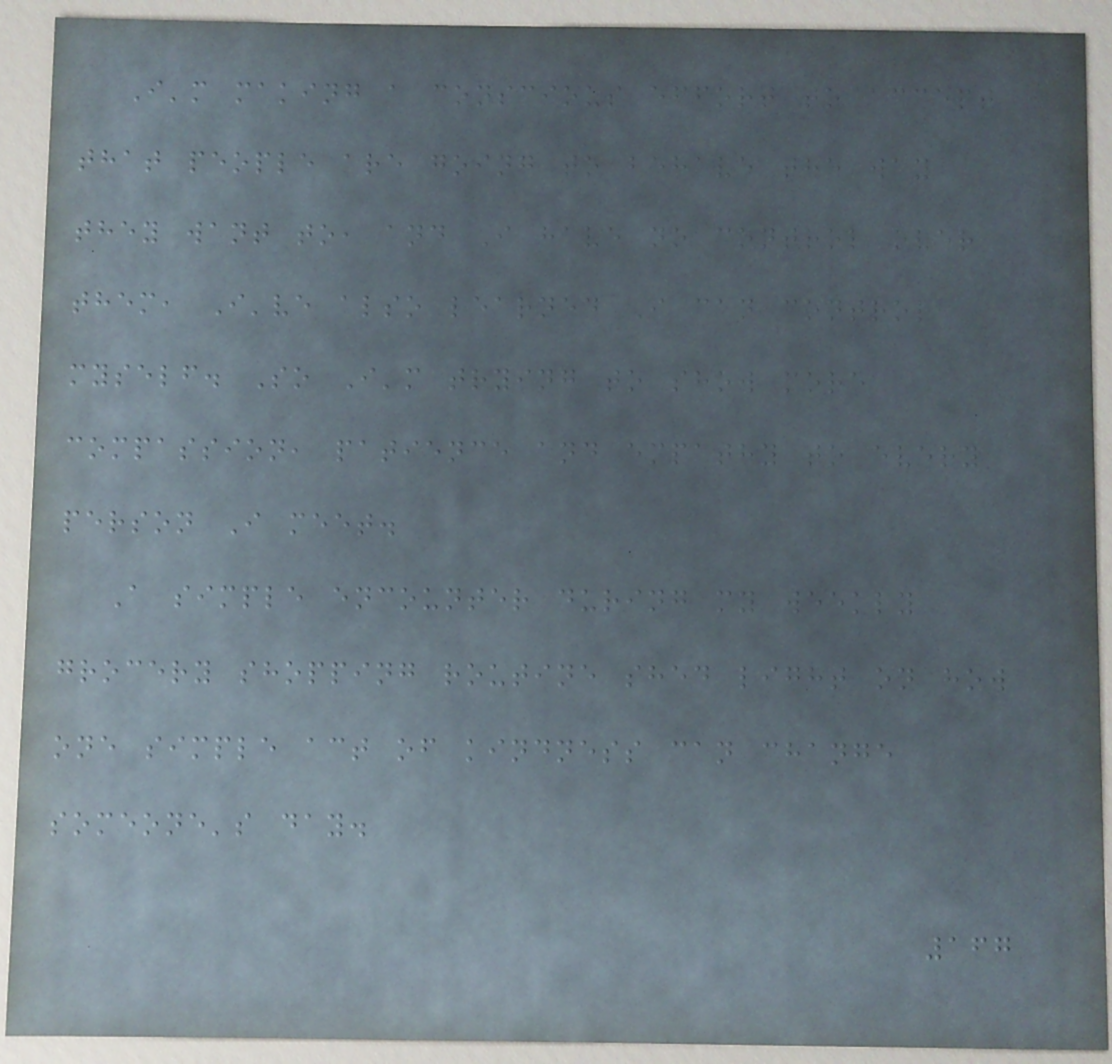I'm making a conscious effort to accept
that people are going to behave the way
they want to, and I have no control over
them, I've also learned I can control
myself. So I'm trying to show more
compassion, patience and empathy to every
person I meet.
A simple encounter during my weekly
grocery shopping routine shed light on how
one simple act of kindness can change
someone's day.
167
